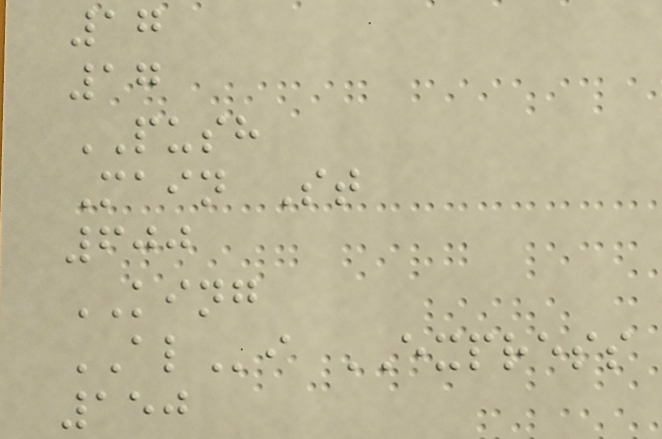17
17
PUSH
Main St
600
KING
ALi EXPRESS
150
